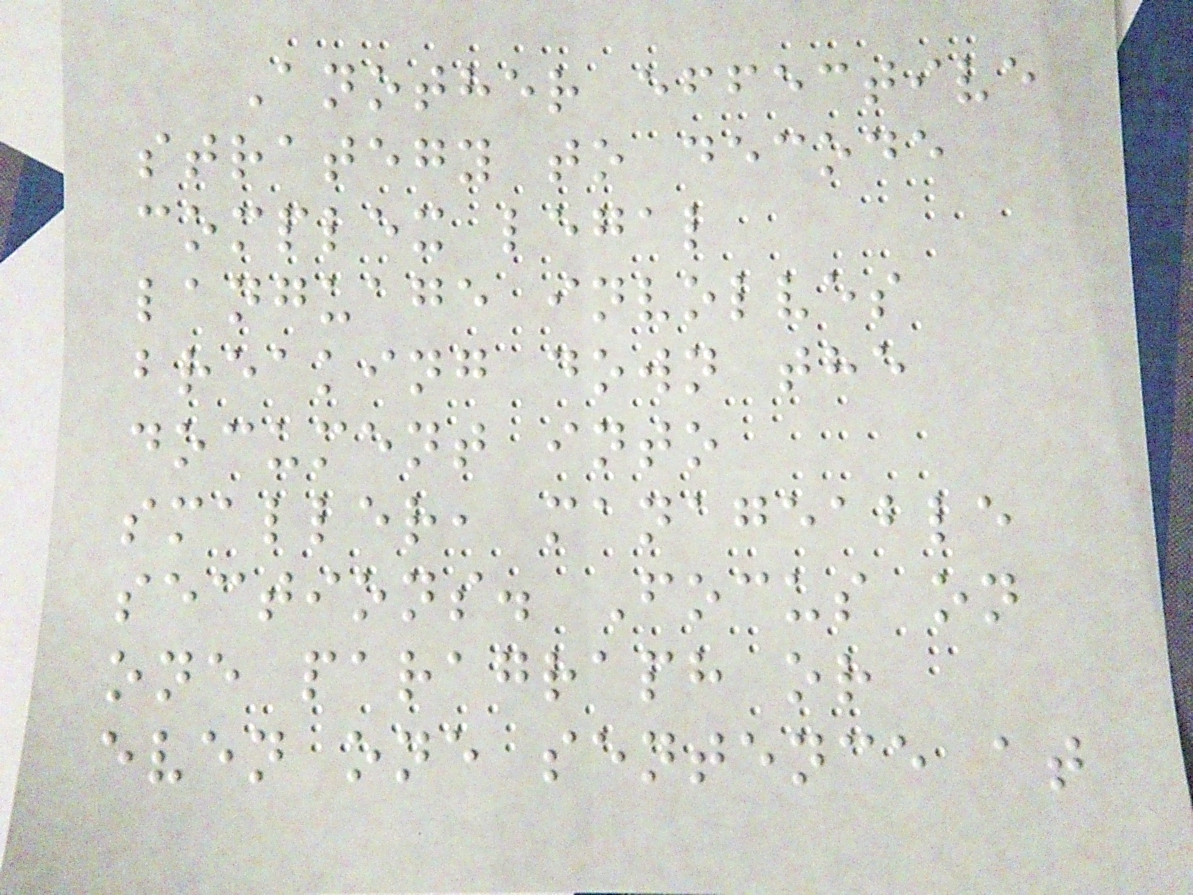Another effective
strategy to decode
complex legal
language involves
breaking down the
document into
smaller, manageable
sections. Focus on
one paragraph or
even one sentence at
